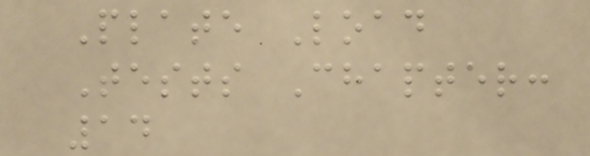Plate Load
Tests Chapter:
14
